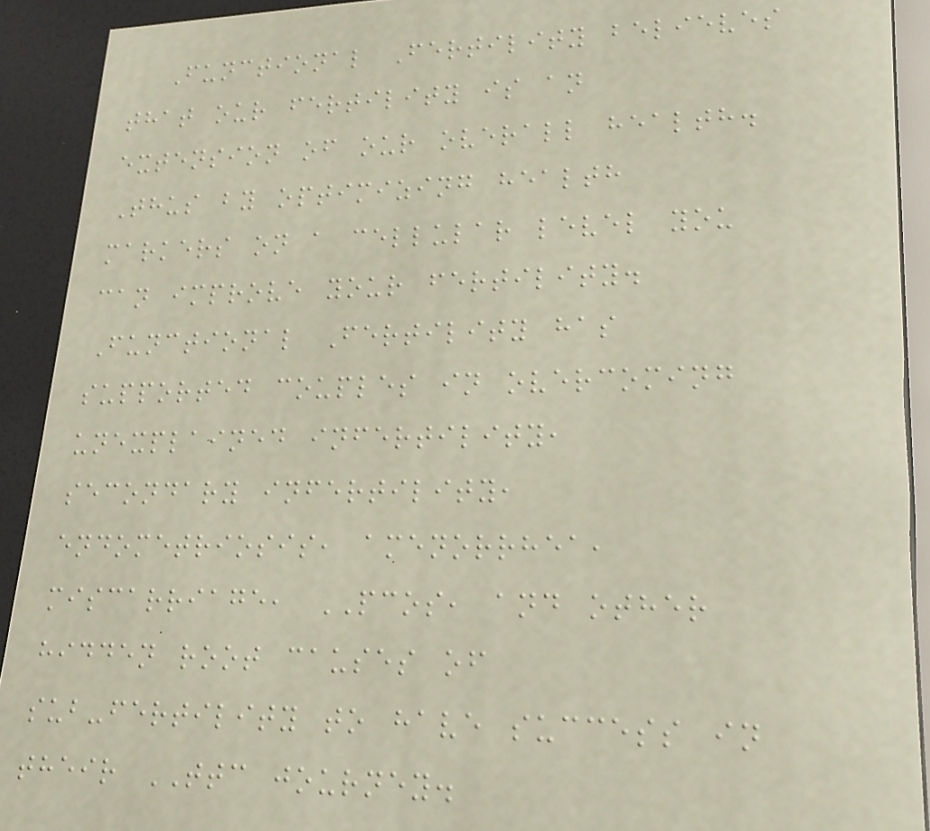Functional Fertility believes
that our fertility is an
extension of our overall health.
Thus by optimizing health
markers on a cellular level you
can improve your fertility.
Functional Fertility has
supported couples in overcoming
unexplained infertility,
secondary infertility,
endometriosis, amenorrhea,
miscarriage, PCOS, and other
hidden root causes of
sub-fertility to have success in
their TTC journey.
